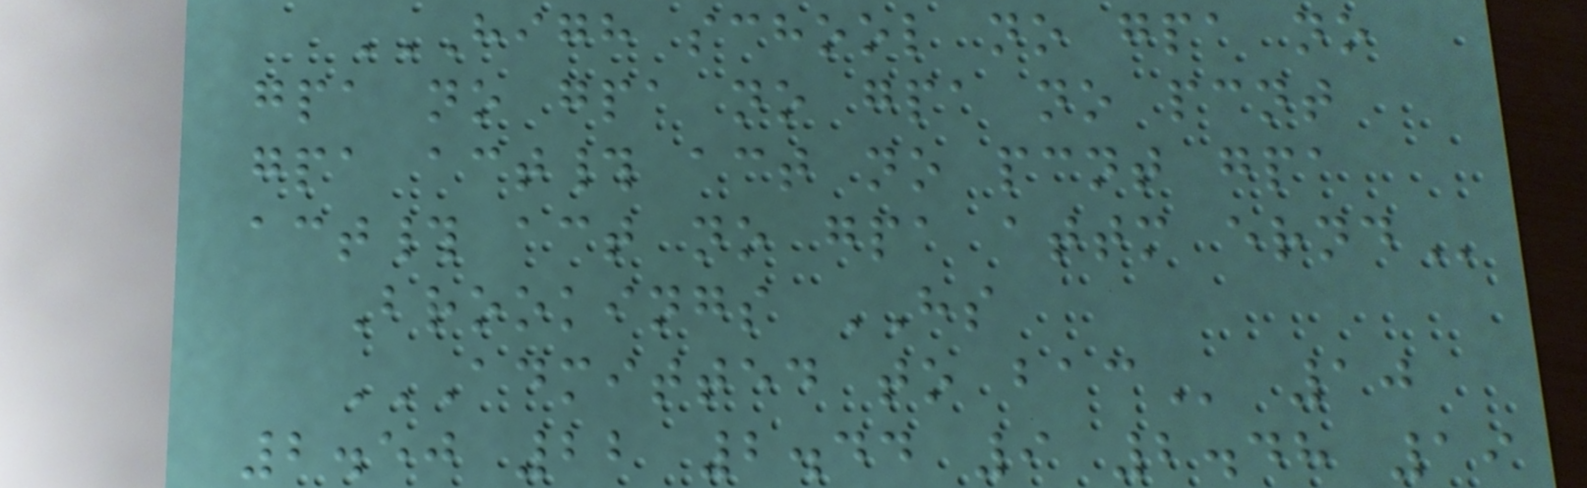HIGH SCHOOL NO GPA NO
GPA NO GPA NO GPA NO PCNT
GPA ACT# ACT NO PCNT GPA
ACT# ACT NO GPA ATTM ERND
Brookings HS
ADMITTED TO BAC 10
2.50 22 2.44 9 2.48 19
